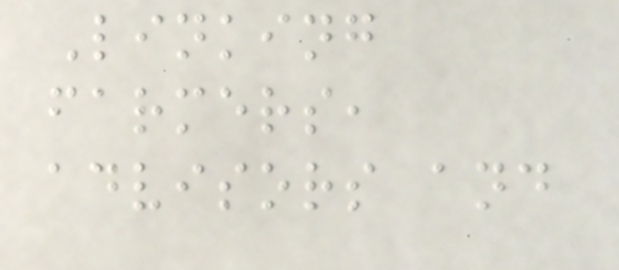Linking
farmers,
advisors and
